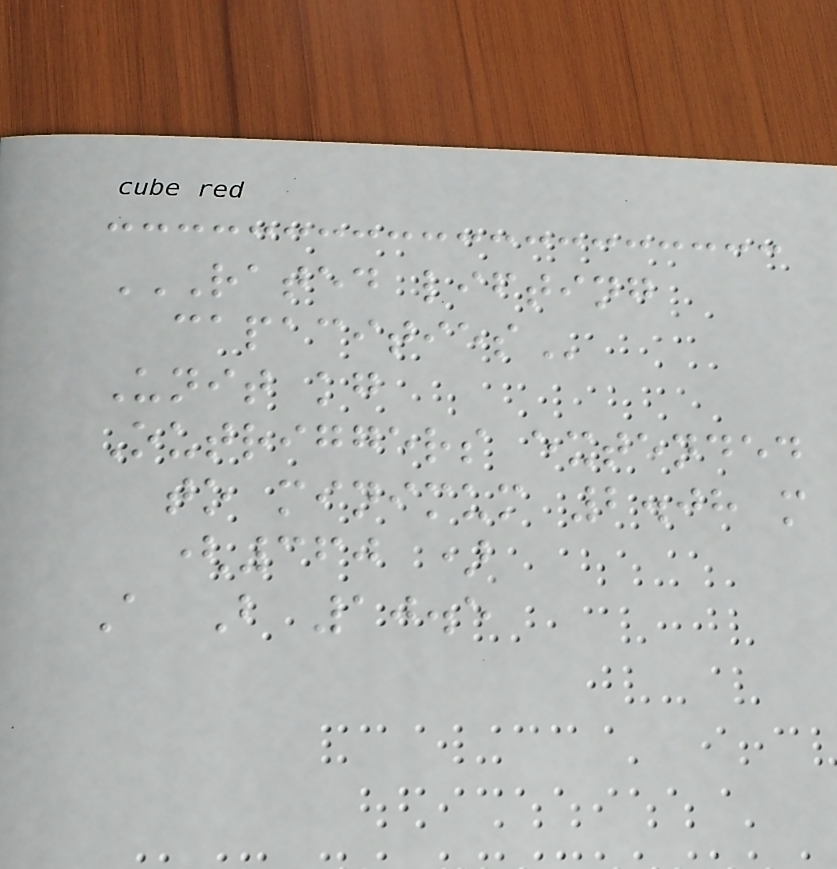RATED LIFTING
CAPACITIES
Unit kg
Outriggers extended
to minimum 2.08 m
(360 )
A B 10.5
